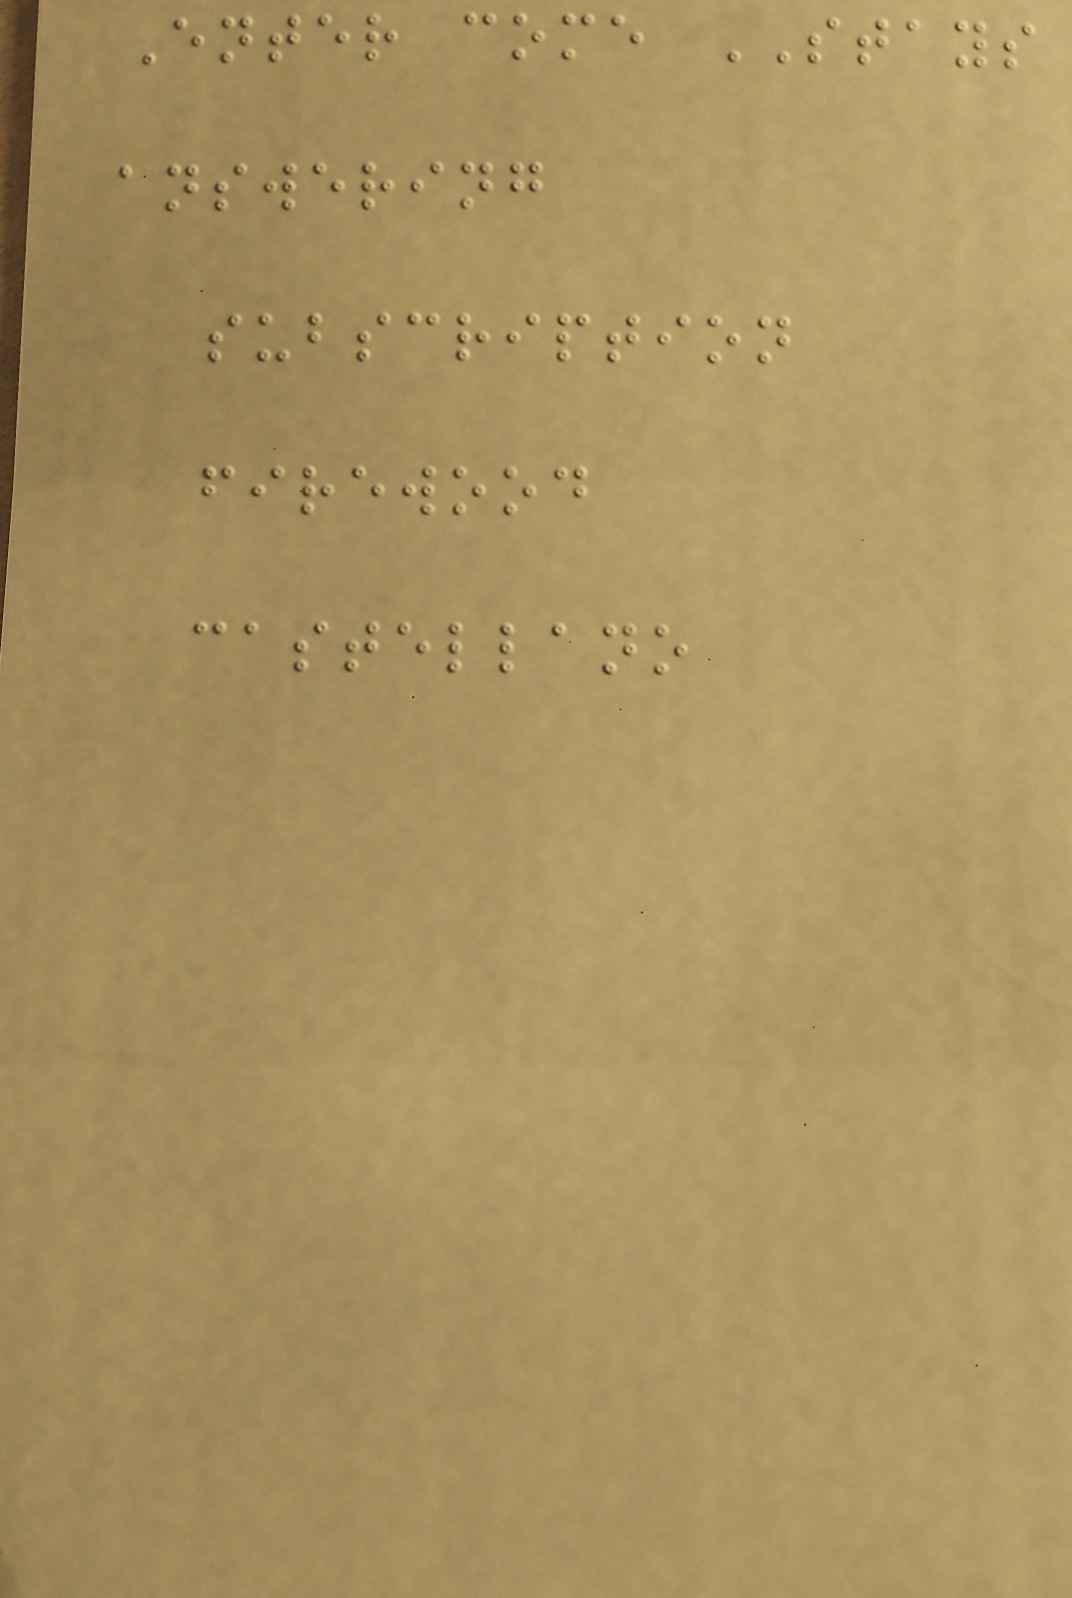Enter come STAYS
answering
subscription
firewood
castellano
